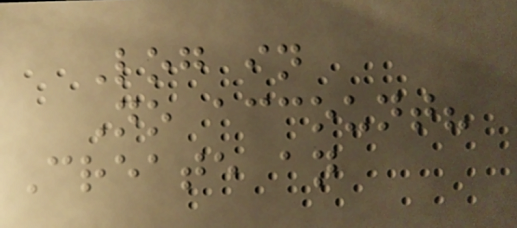Log in
No account?
Create an
